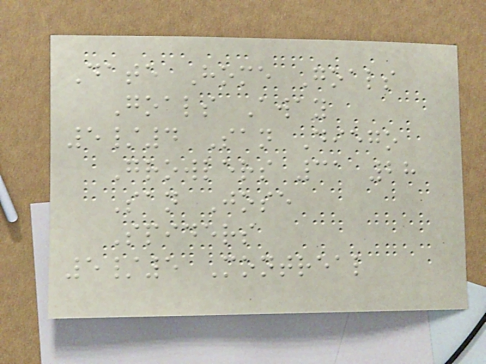Date Home Goals
Goals Away
5/4 San Diego
Growlers 31 28
San Jose
Spiders
5/5 Montreal
